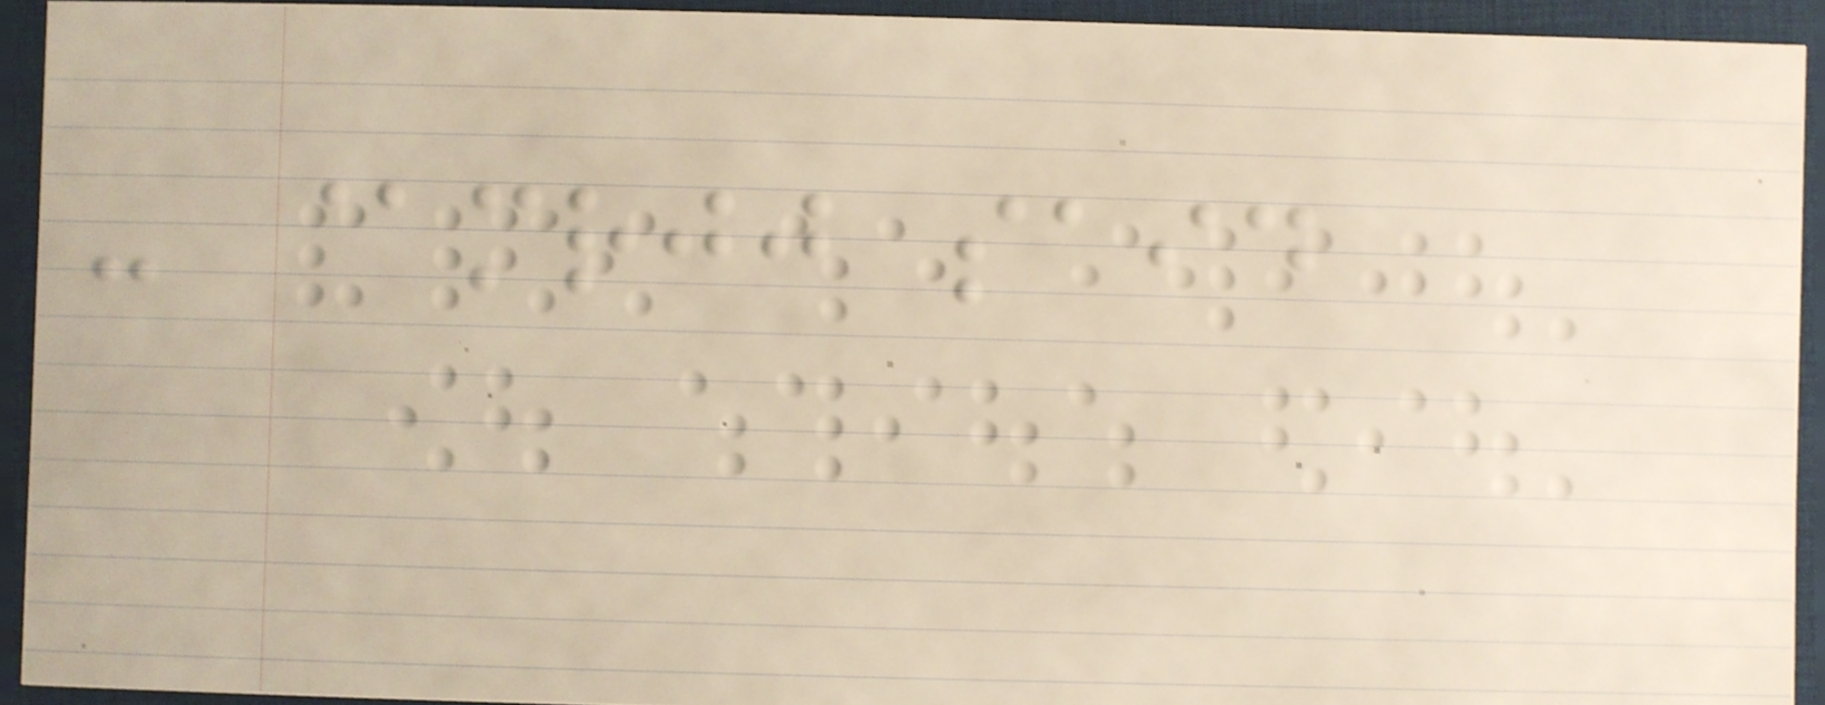- @mrjj said
